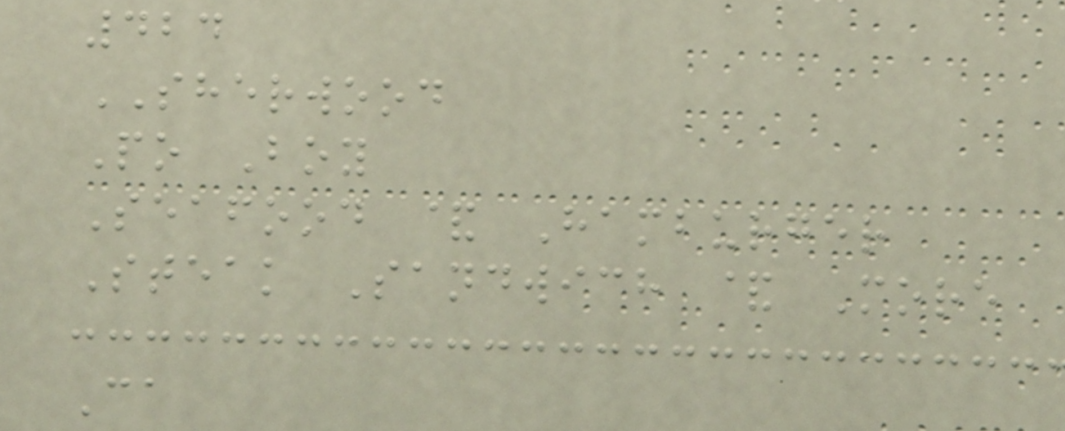424
SHERWOOD
Po Boy
Seafood & Hamburger
Steak Sandwich & More
Ca
